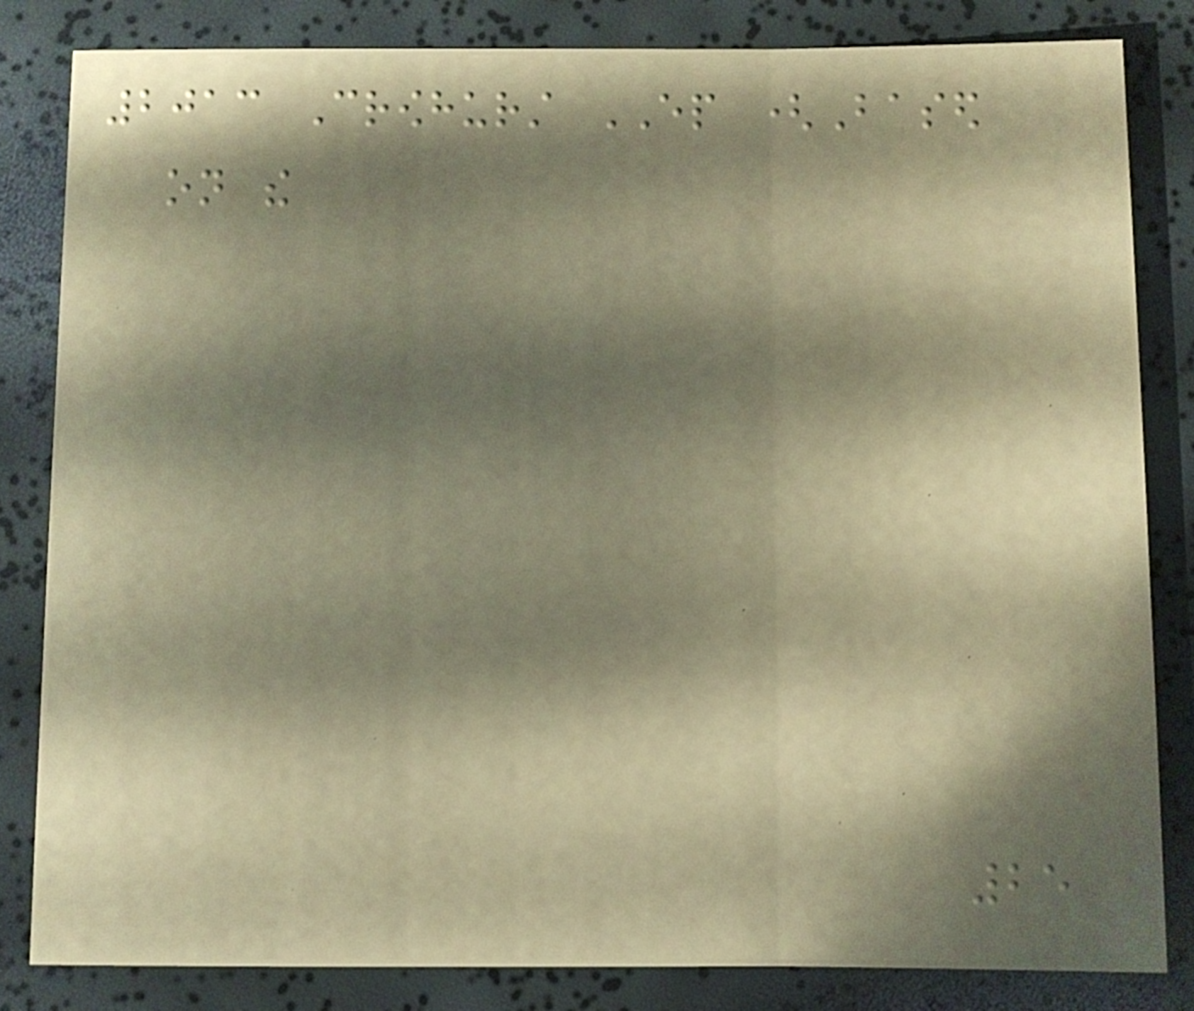2013 Crowhurst EP (Based
on the
25
